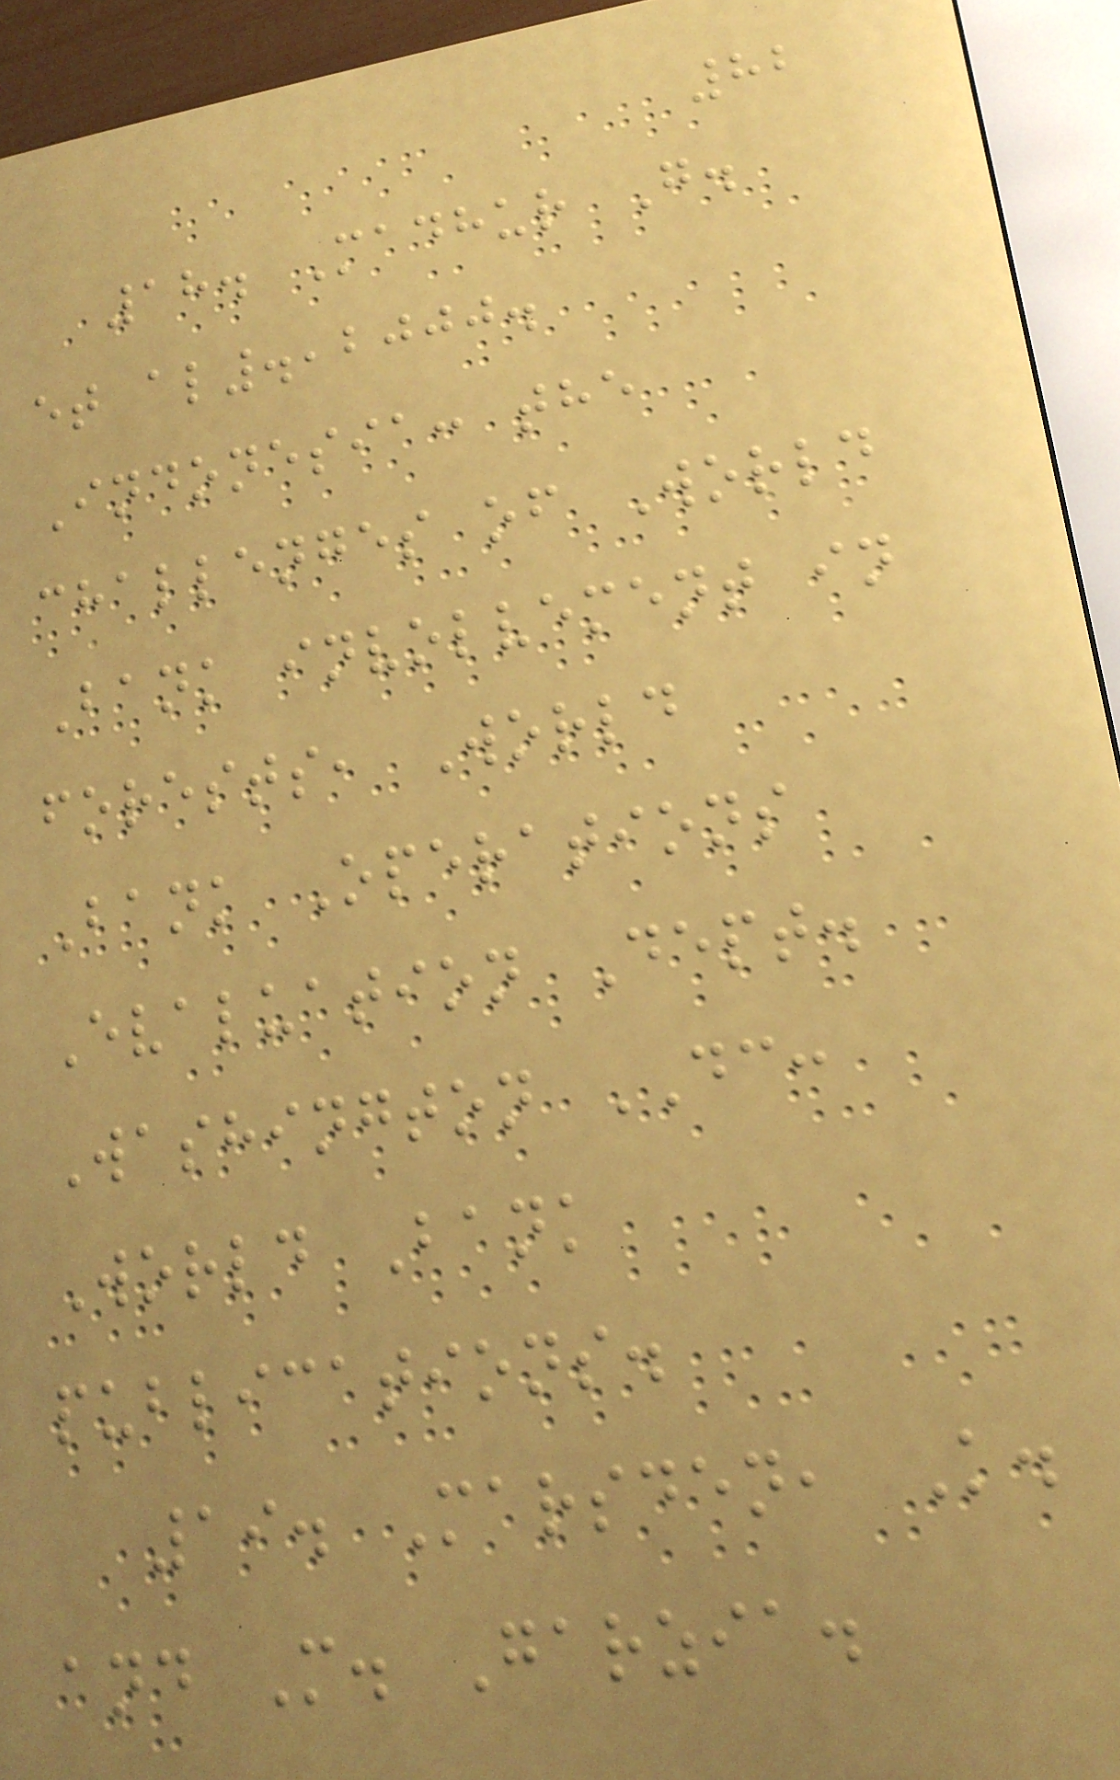82
18. Madhur G.
et al.,2000.
Indonesia: the
challenges of World
Bank involvement in
forests, World
Bank Operations
Evaluation Dept.
Washington DC:
World Bank
publications.
19. Marsden, K.
and M. Garzia.
